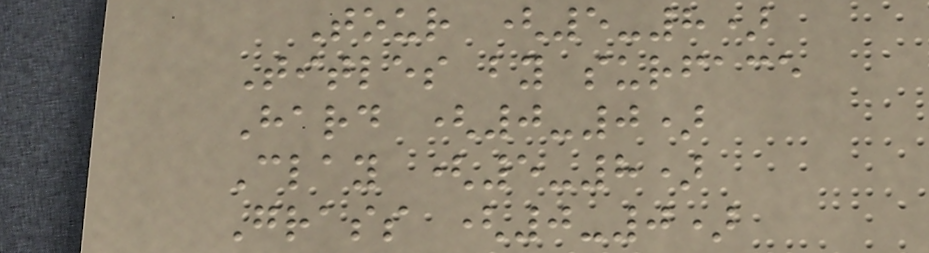Tour (5-8)
Titles by surface
Hard (0-0)
Clay (5-8)
Grass (0-0)
